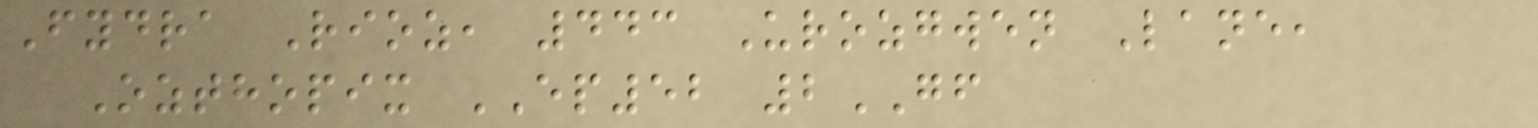Fydra Rioz, 443 Urozgwen Lane,
Ozthopix EP52 2GF
